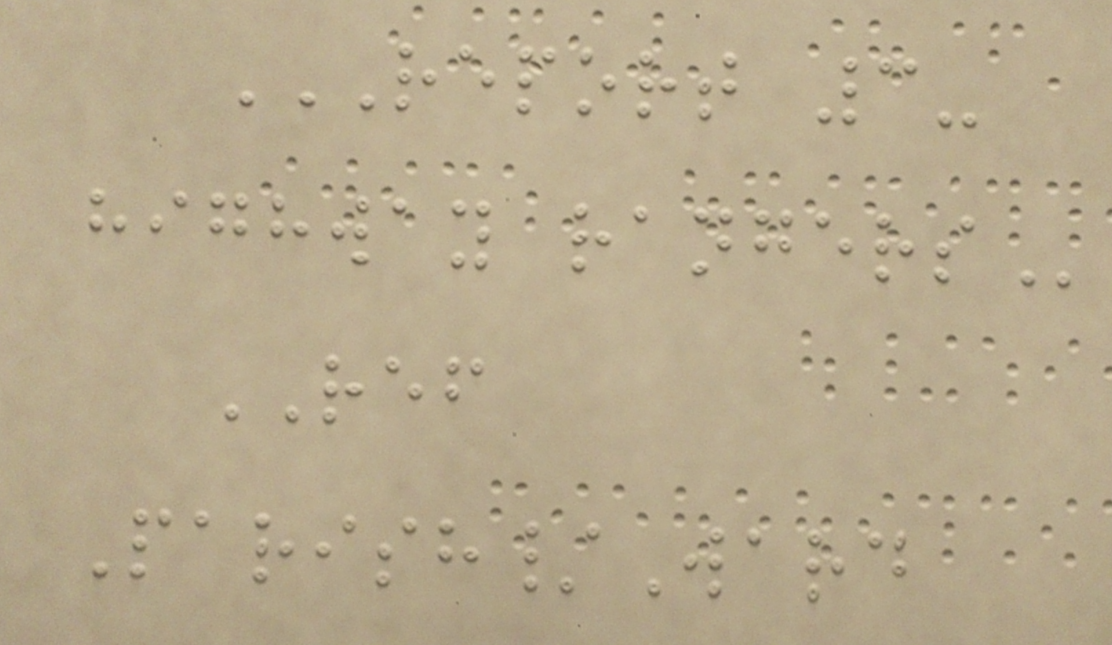REPORT 3-
HIGHWAY RANGERS
REF
Parish/Ward
